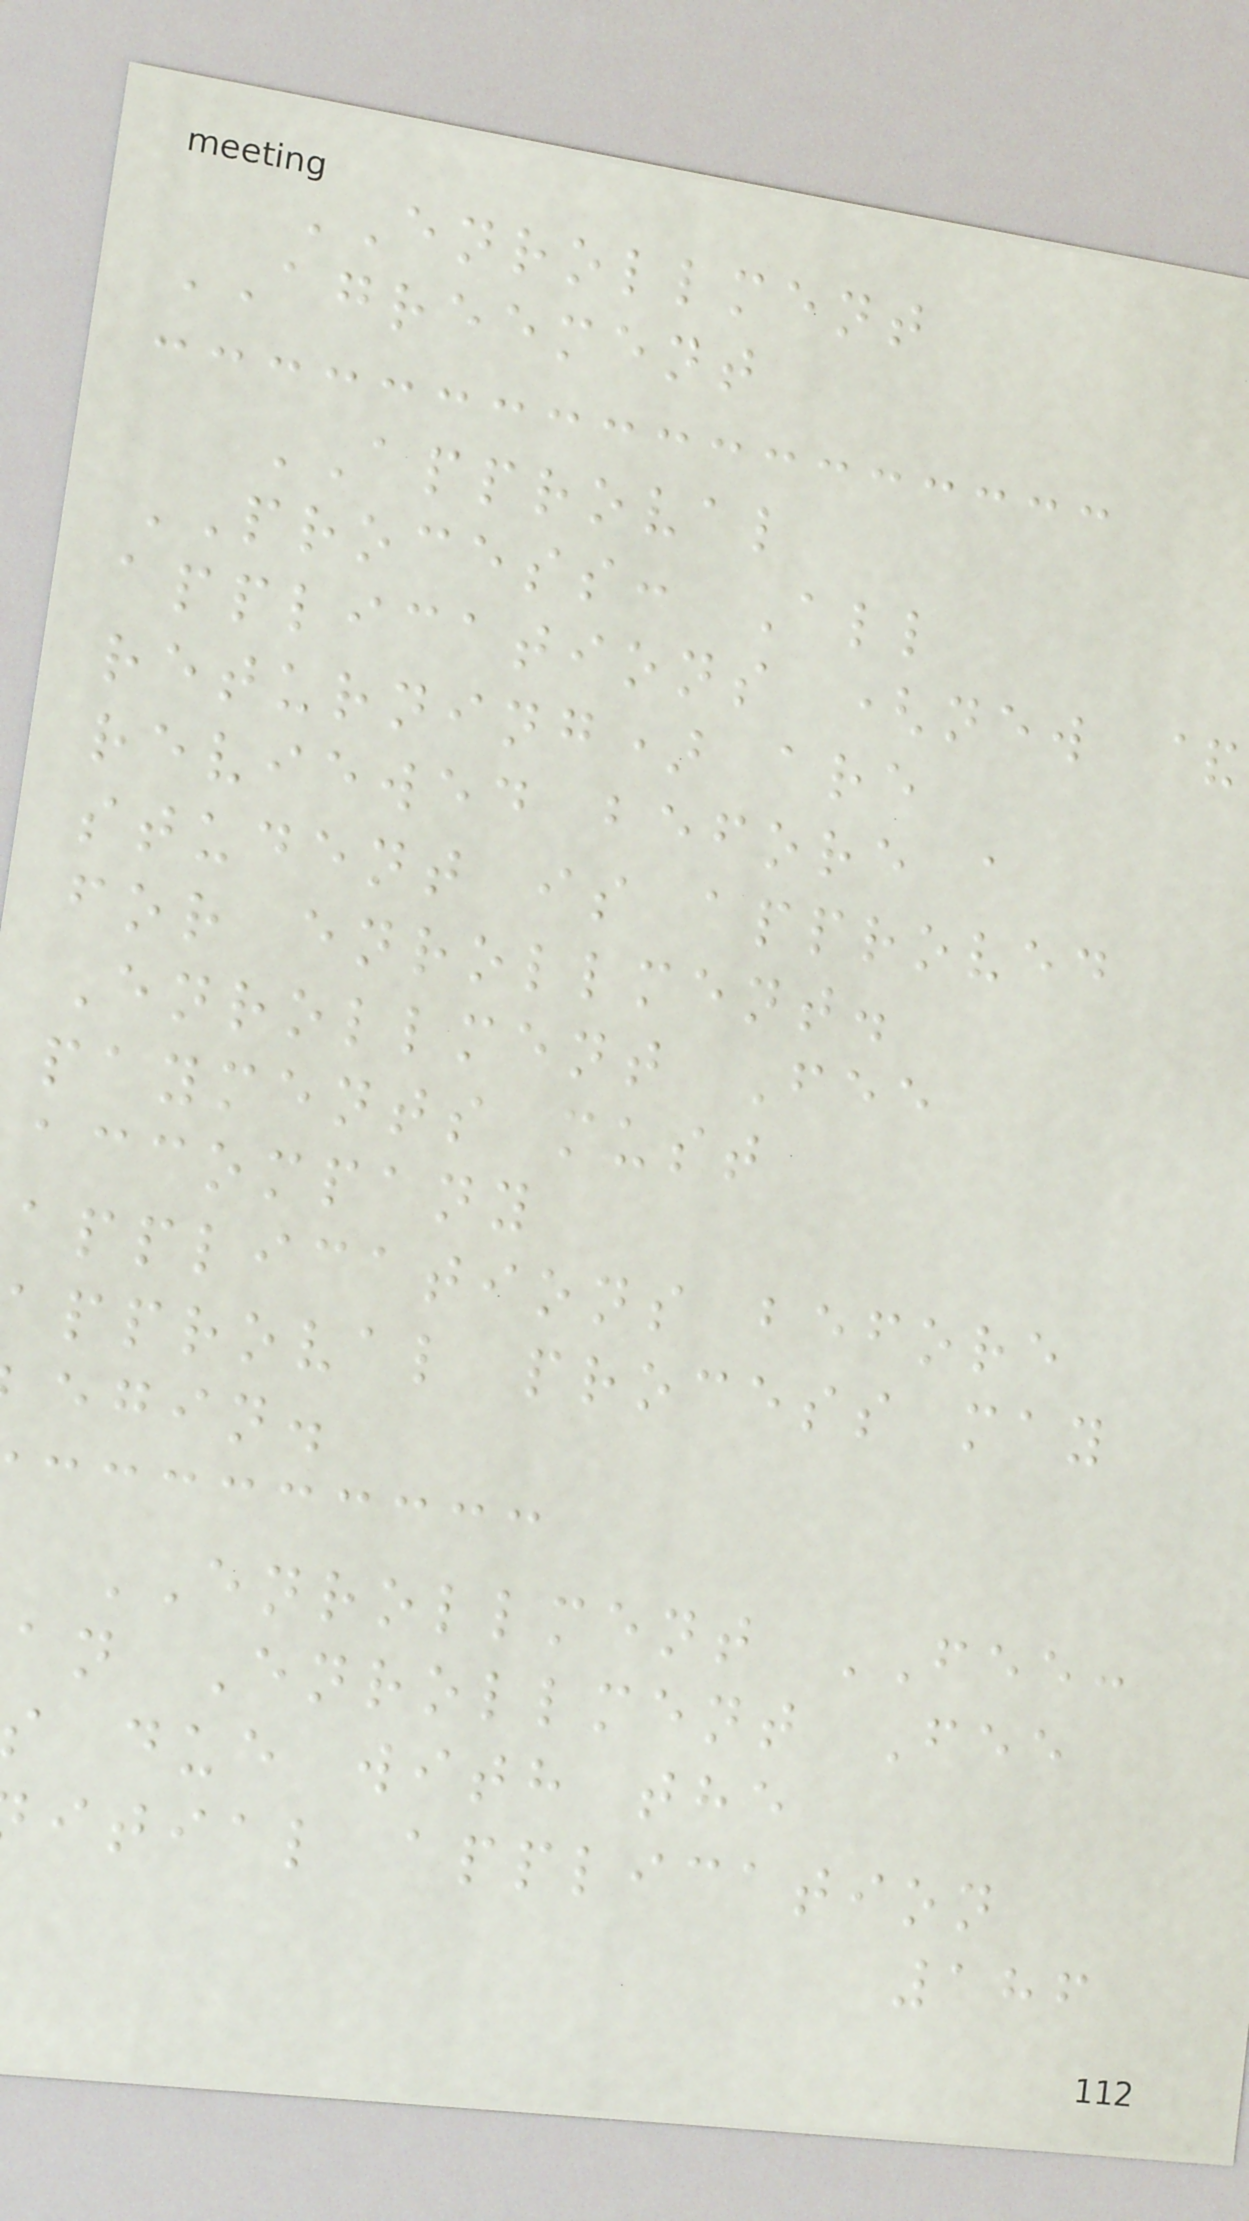ENROLLMENT
AGREEMENT
APPROVAL
PROCESS: All
applications (new &
returning) are
reviewed before a
student is approved
for enrollment.
Enrollment Fee
payments must
accompany
applications before
approval process may
egin.
ENROLLMENT FEE:
an Enrollment Fee
due with the
itial application
186
